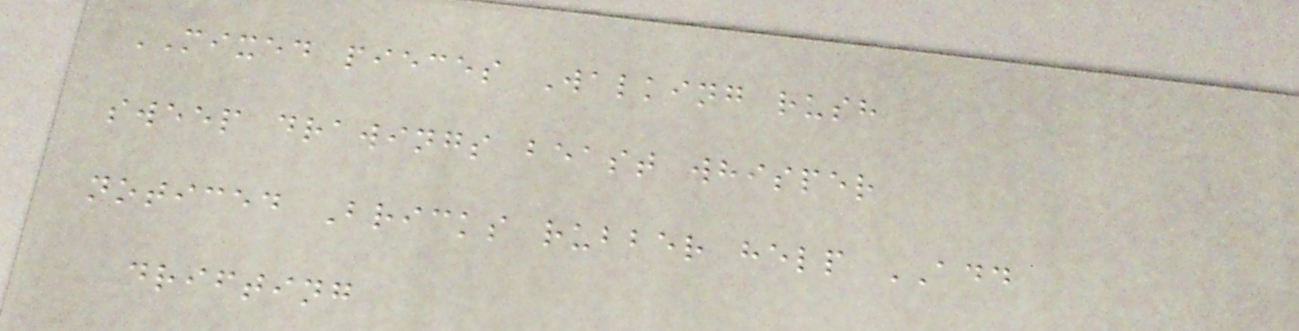MIXED pieces Walking rush
sweep drawings beast whisper
noticed Bricks rubber help ADD
drifting
